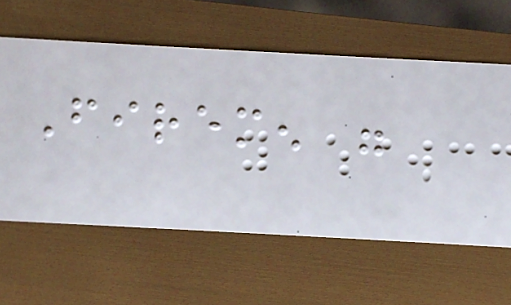Firemen were
